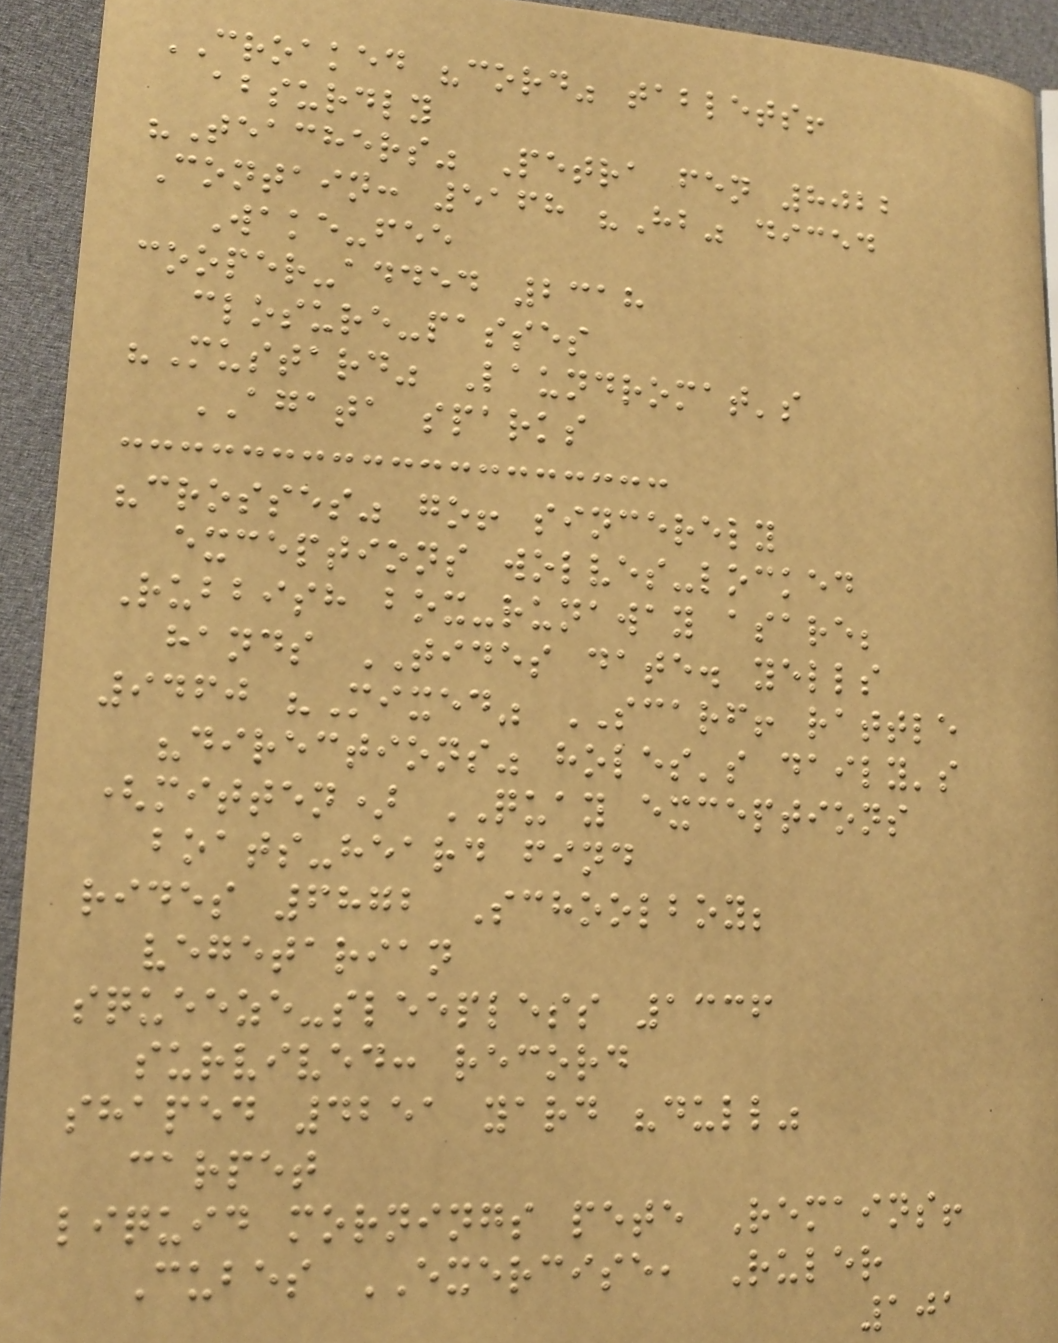CROAKED "cord" tablets!
absurdly
"Teachers" Petra fen 8022
Contain: 5168 "Hb" diced
Wake-fee
cooper-added 2318
closure-passes
"Mustard" Laundromat's
AGATA sparks
"crosses" go! sincerely
exceptions wolves-locked
Rubbish box-runaway asare;
hands TIDES date. yells
9460 "Mixed" SCARF! rattle
"directions" holes's daily's
(mitten) QUAY exceptions
boats-heard find
rides 6872 Schoolboy;
vegetarian
squeeze-sleepless 1336
survived: record
shaped 4251 yard "dull"
carpet
liquid mornings pete Remains!
Cubes EXERCISE, Ruler
101
